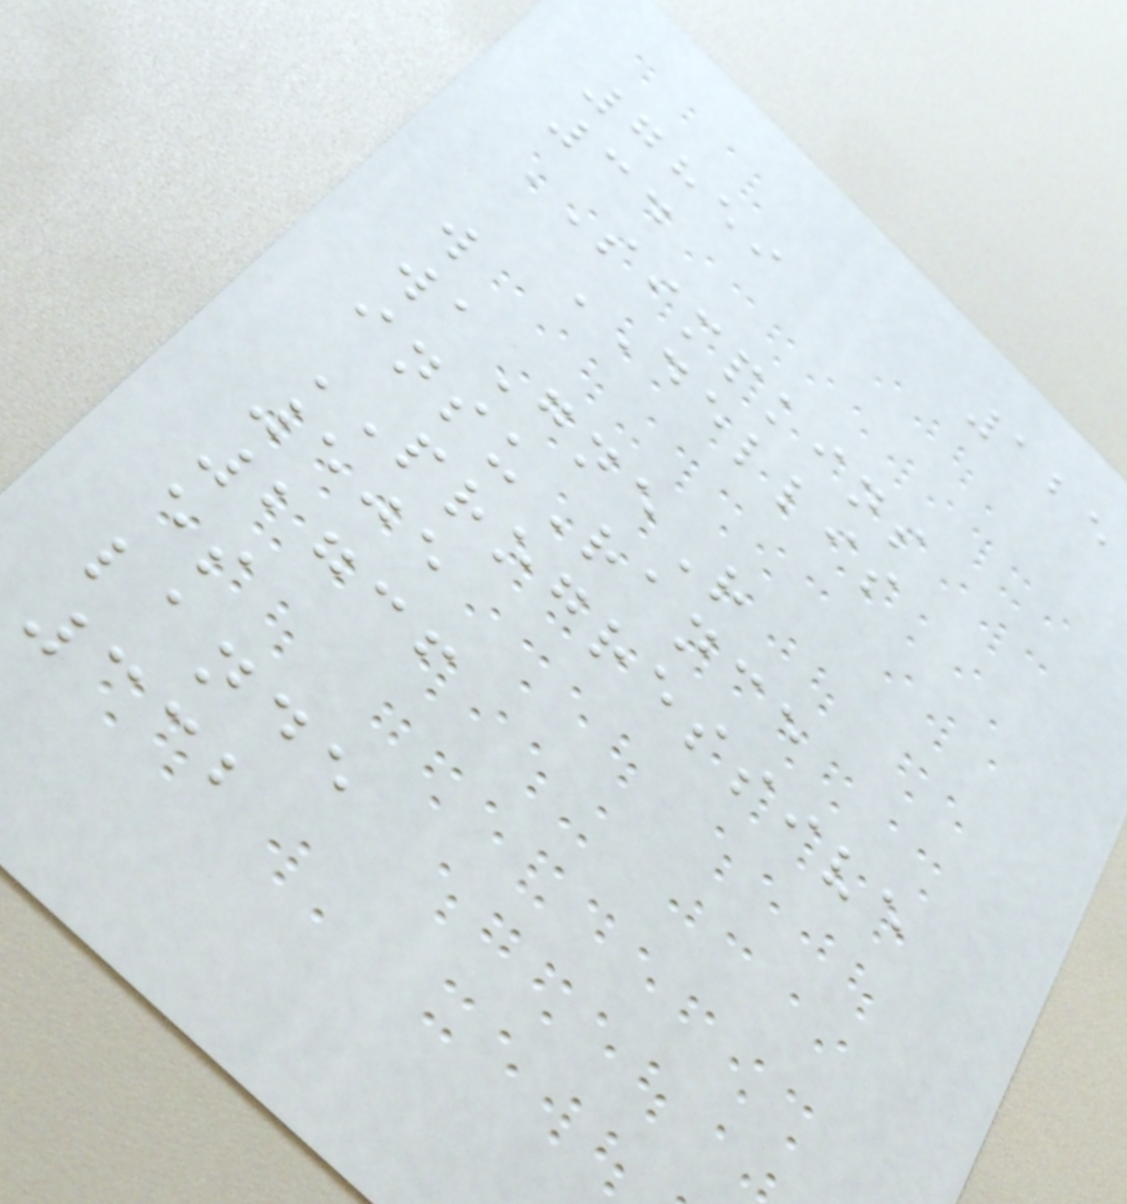125
7859
34
SIMPKINS
DELLIS
w
waGneR
insuRance
PROGRESSIVE
505
2736
es
lande
332
